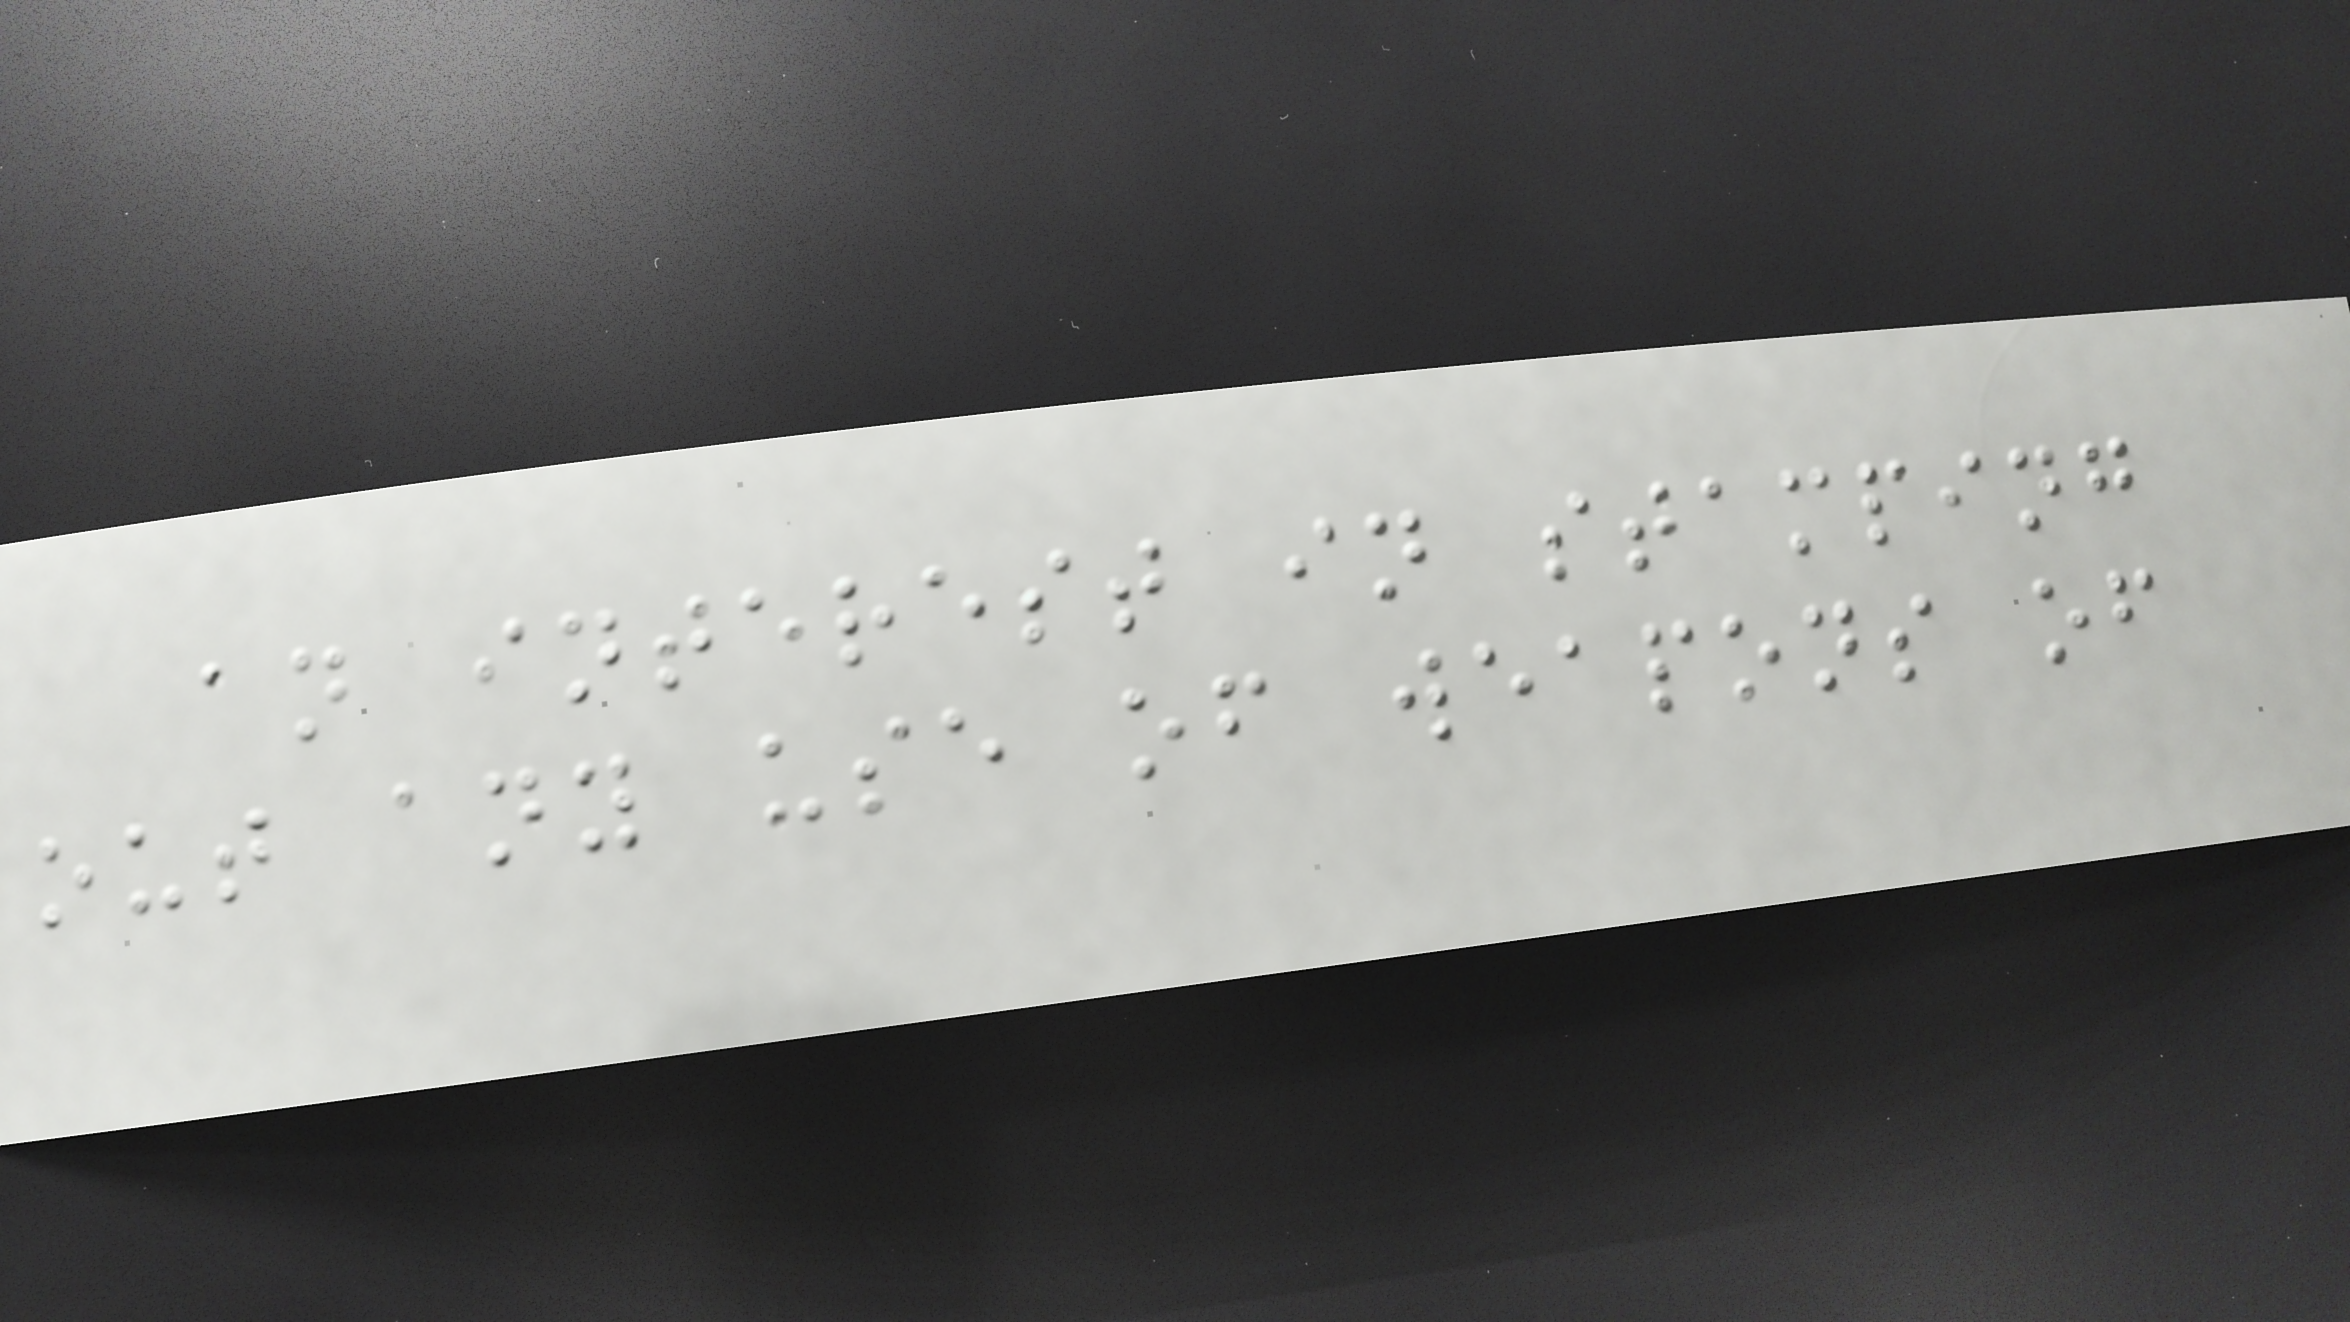an interest in stamping
out any use of weapons of
